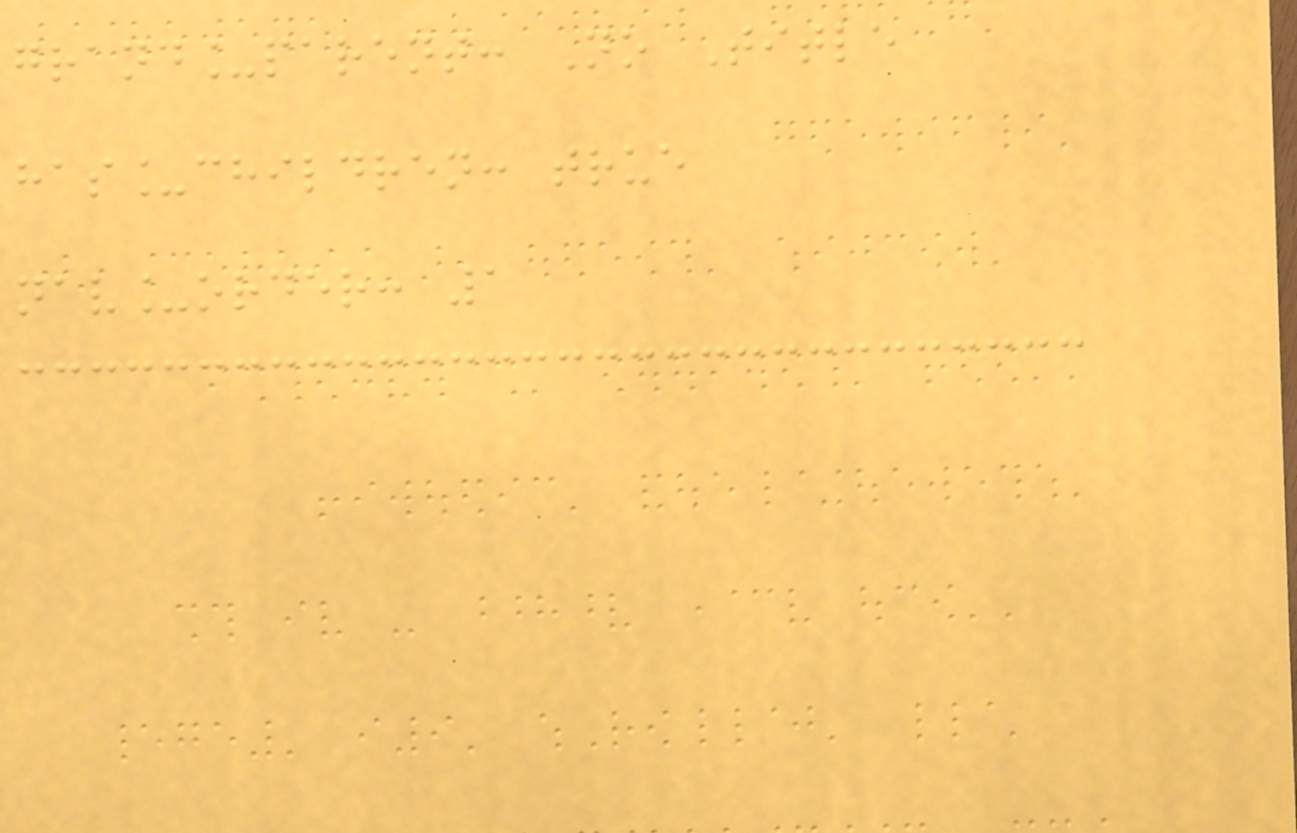grand_parent: No Title
has_children: true
nav_order: 1
